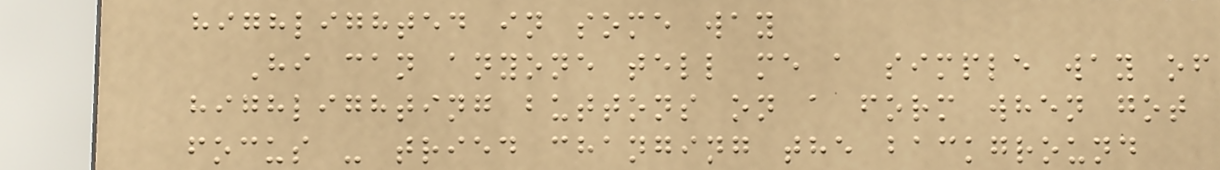highlighted in some way
Hi can anyone tell me a simple way of
highlighting buttons on a form when got
focus - tried changing the background
